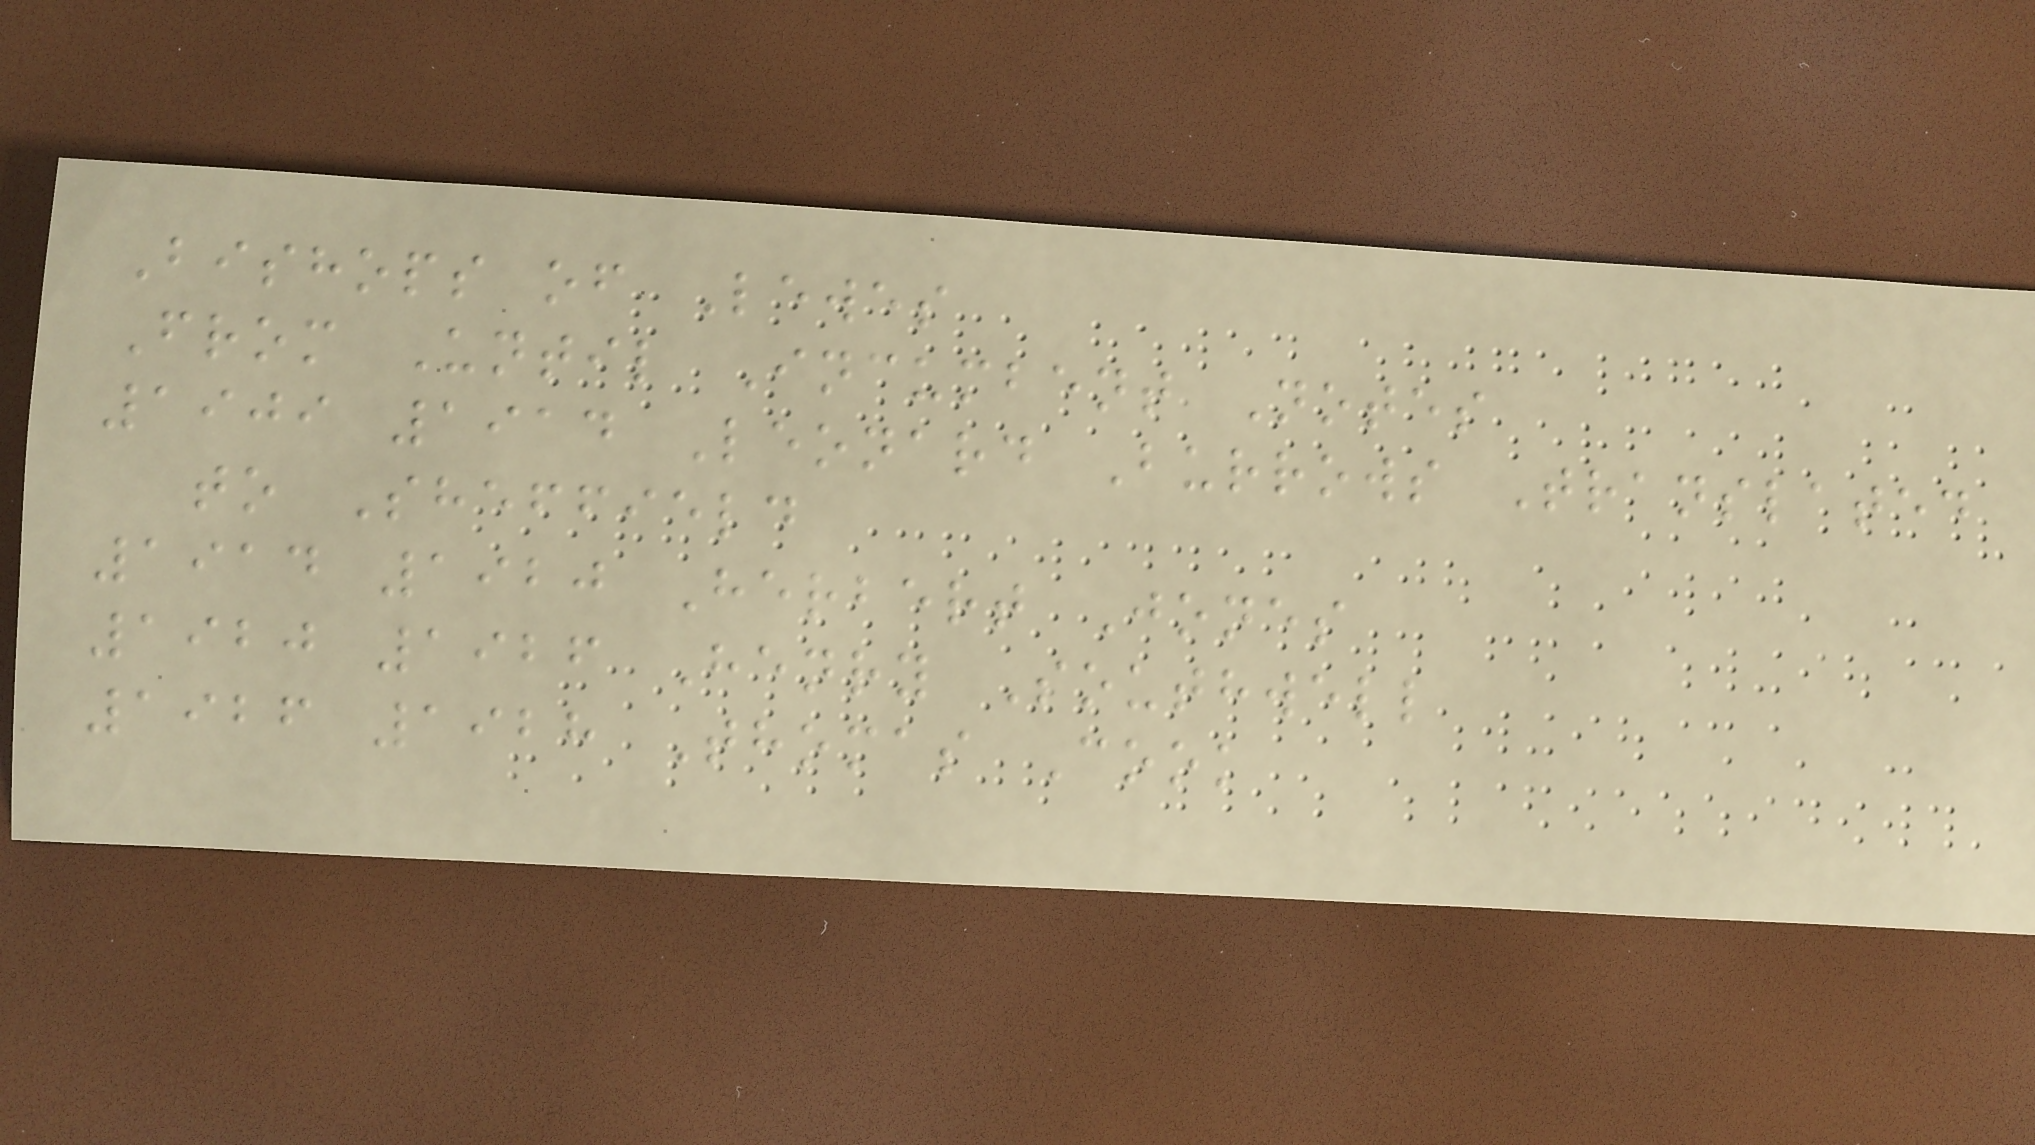Bishops of Lewes
From Until Incumbent Notes
1909 1914 Leonard Burrows Translated
to Sheffield
1914 1920 Herbert Jones
1920 1926 Henry Southwell
1926 1928 Thomas Cook
